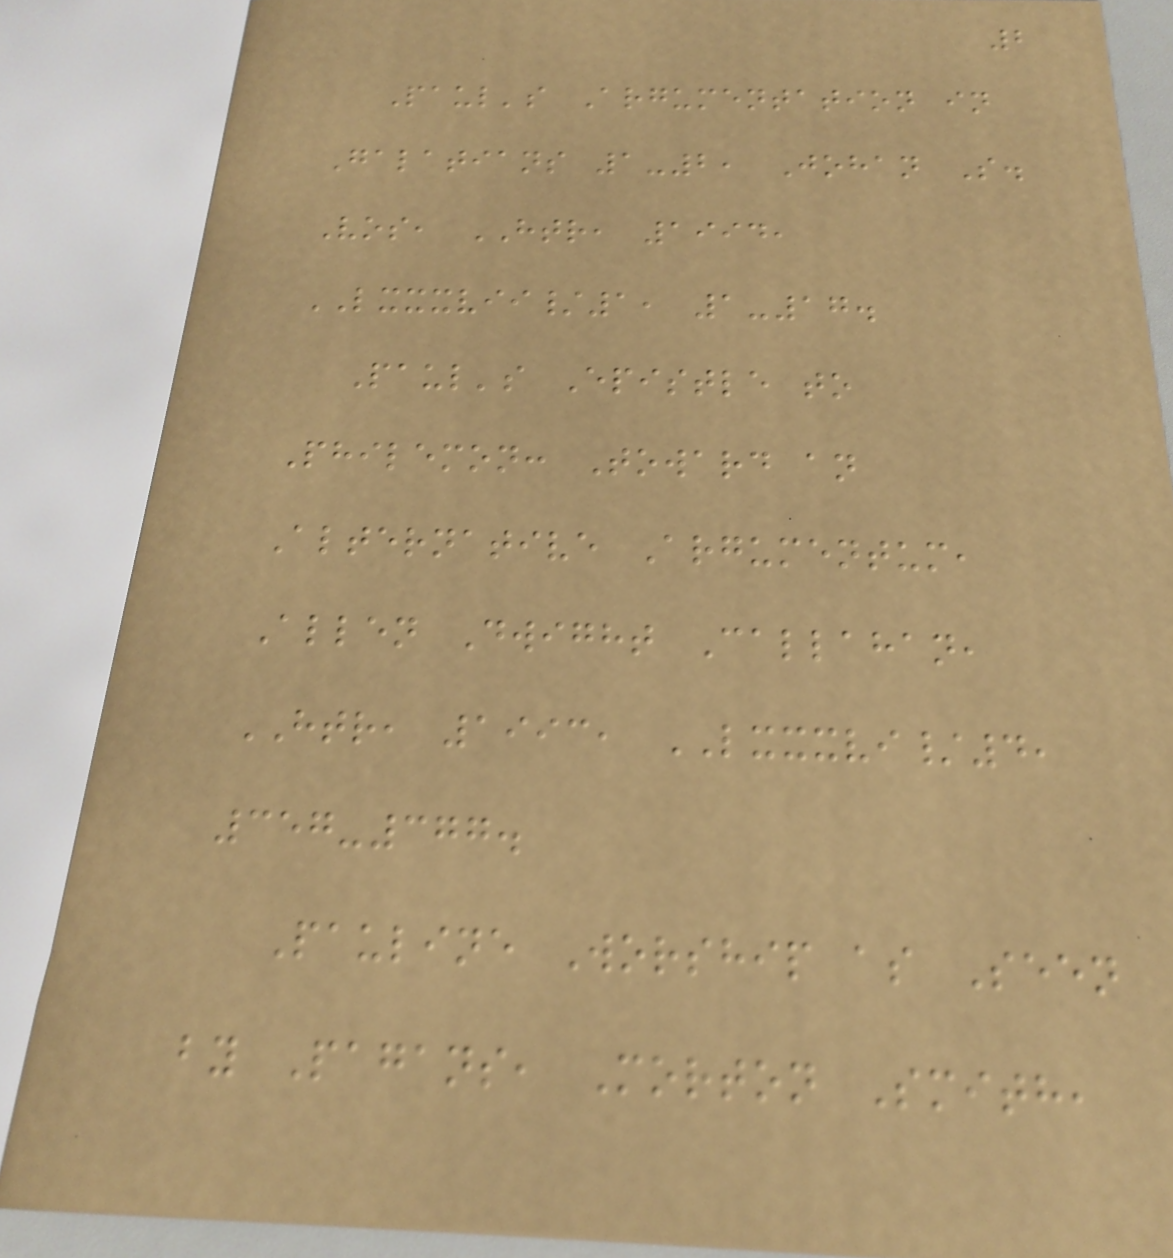2
Paul's Argumentation in
Galatians 1-2, Johan S.
Vos, HTR, 1994,
LXXXVII/1, 1-17.
Paul's Epistle to
Philemon: Toward an
Alternative Argumentum,
Allen Dwight Callahan,
HTR, 1993, LXXXVI/4,
357-377.
Pauline Worship as Seen
by Pagans, Morton Smith,
